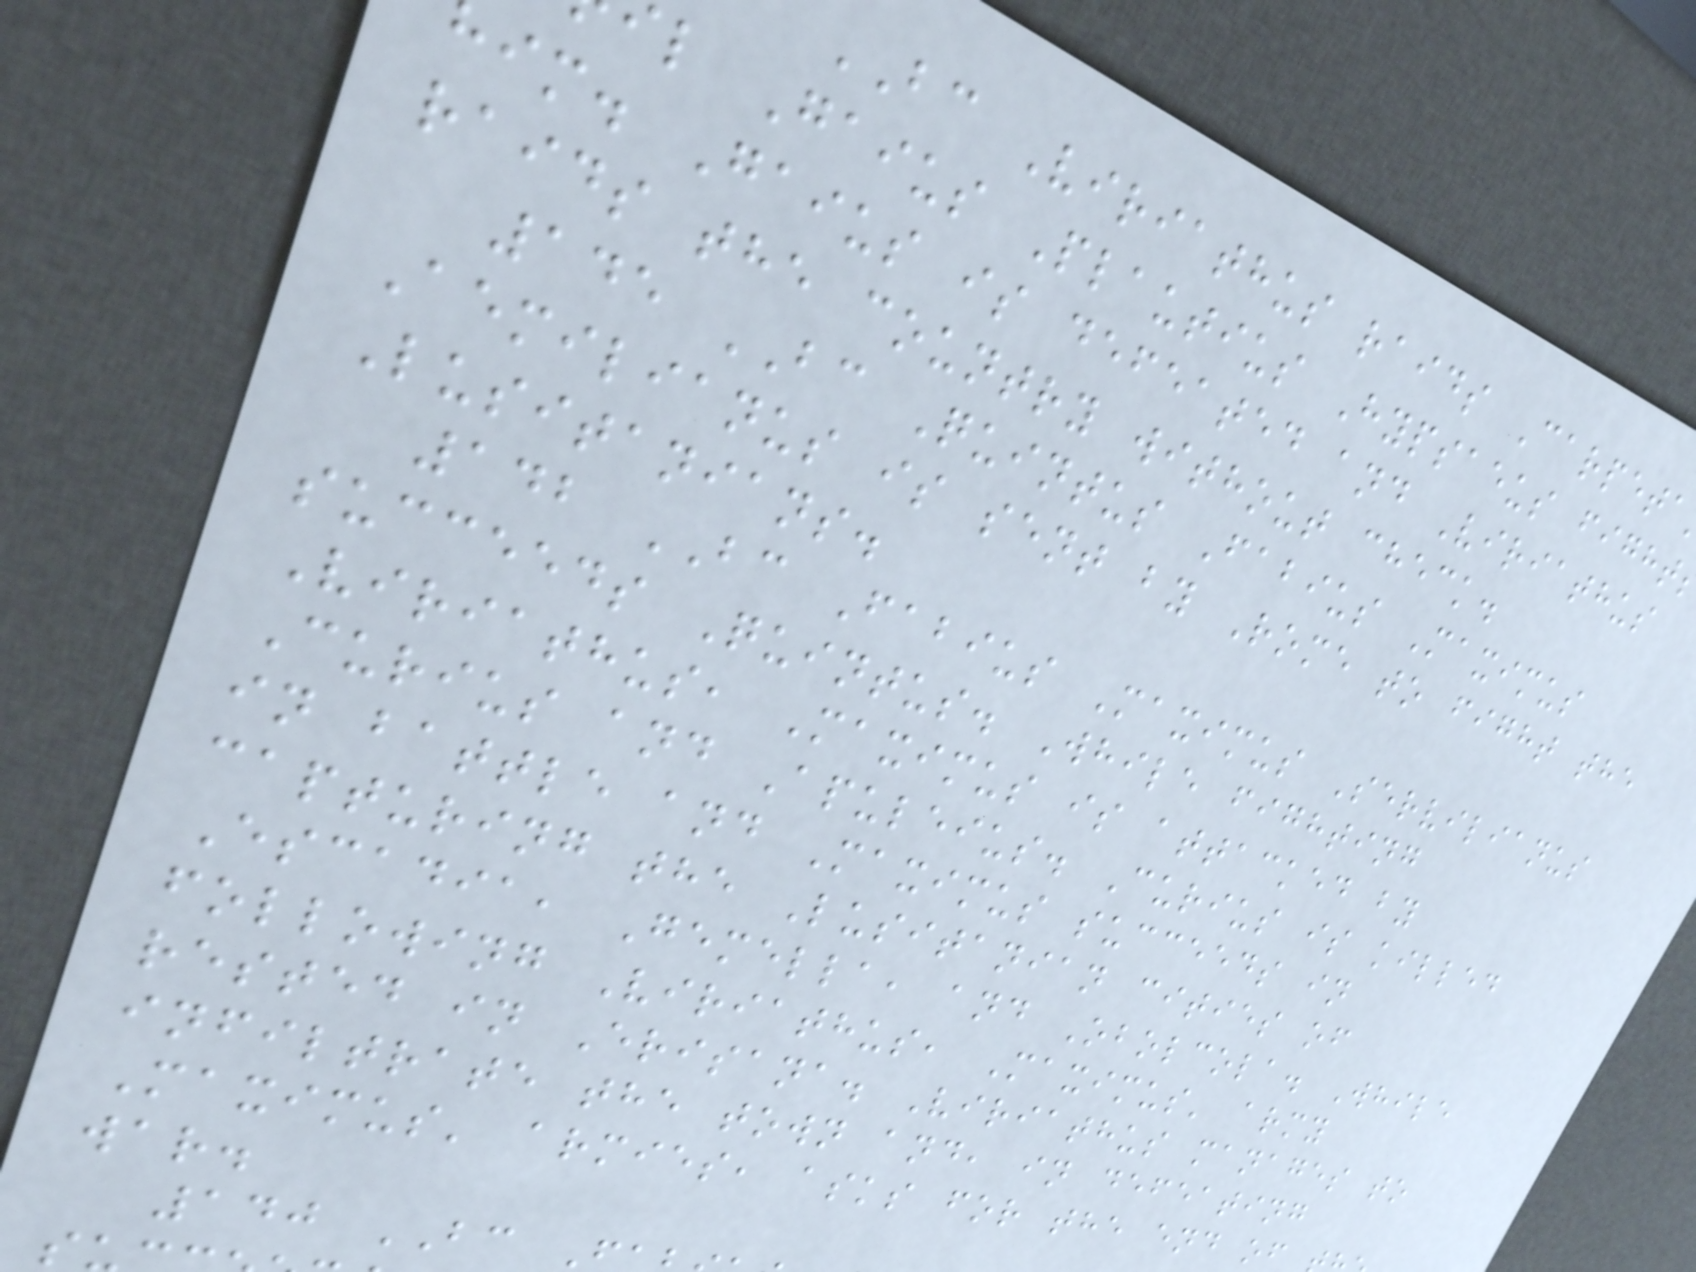BC Viriathus raids Carpeta
l Gaius Plautius Hypsaeus fight
im. Gaius is defeated and Viriathus
raids the country without check.
145 BC Quintus Fabius Maximus
Aemilianus is sent by Rome to fight the
Lusitanians.
142 BC Fabius Maximus Servilianus
succeeds Quintus. While fighting
Viriathus, Maximus is attacked by
Curius and Apuleius. Curius is killed
in battle and Maximus succeeds in
capturing the Lusitanian cities of
Escadia, Gemella, and Obolcola. While
following Viriathus, Maximus' army
rested in Erisana. Viriathus manages to
infiltrate the town and, in defeating
Maximus' armies, asks for the end of
war.
140 BC
